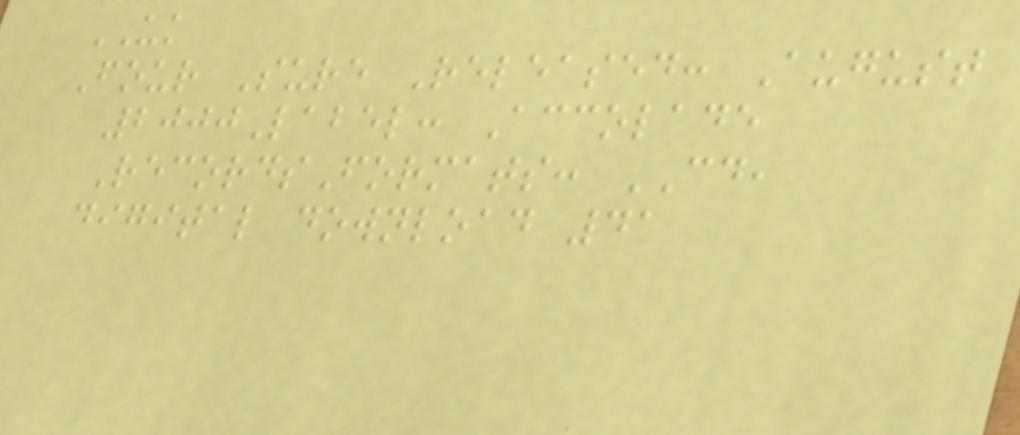UK
Four Sure Released: August
2000Label: Accolade
RecordsFormats: CD,
digital download 41
